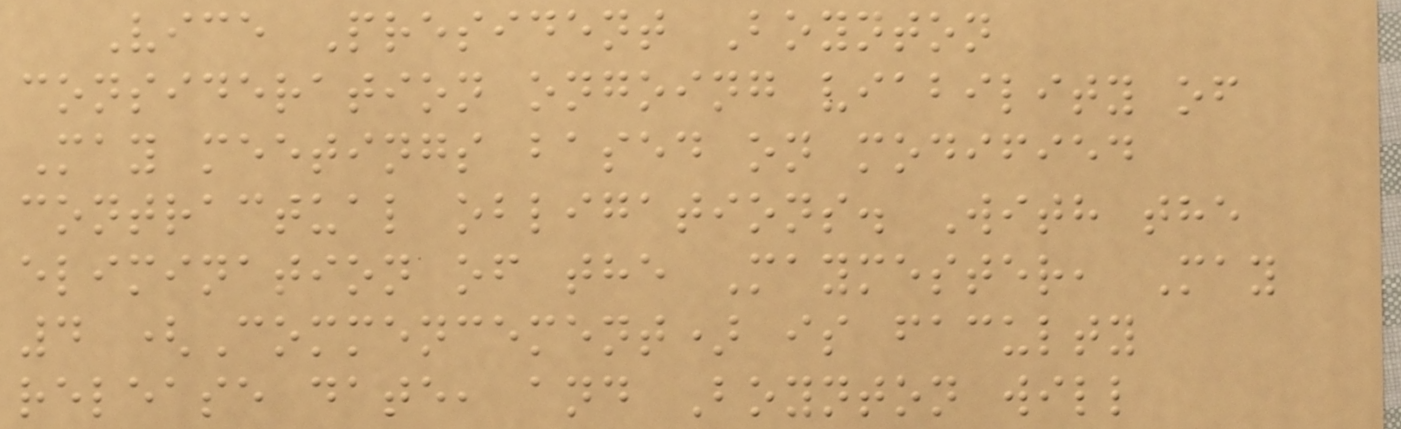Vice President Boynton
consideration ongoing viability of
May meetings based on modified
contractual obligations. With the
elimination of the Maymester, May
4 (Commencement) is faculty
release date, and Boynton will
